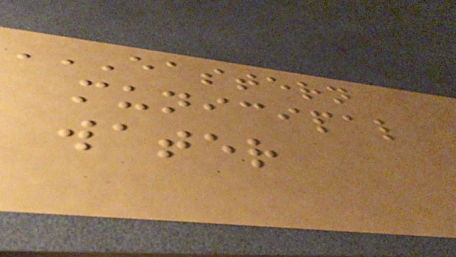EASTERN
MUNICIPAL
WATER
